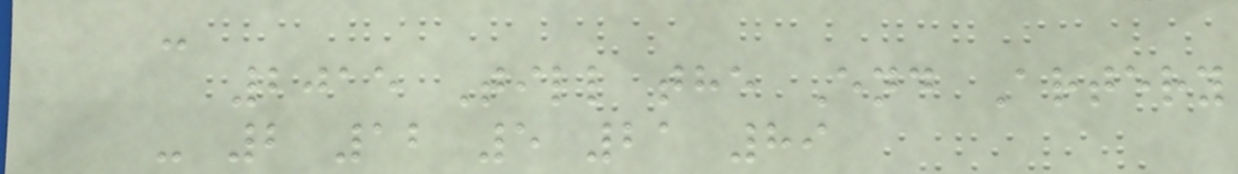-
2015 Till the End Artery
- 2 12 5 21 89
